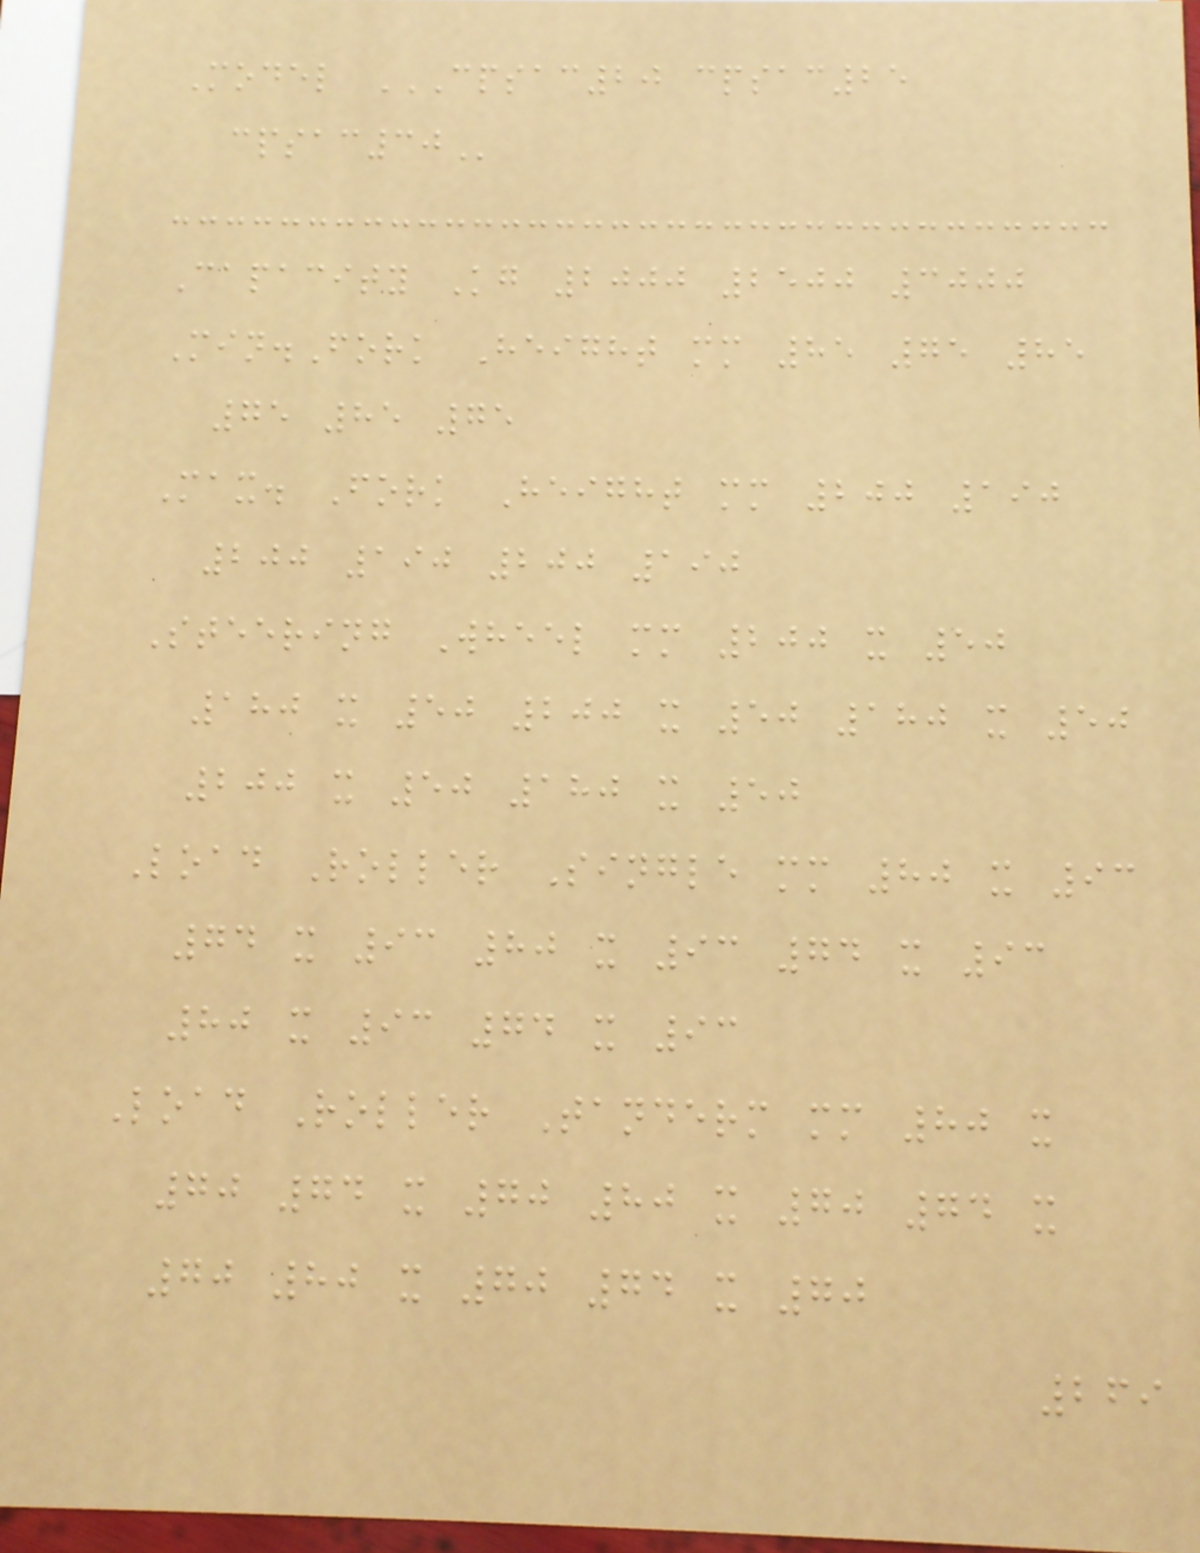Model CPSAC20 CPSAC25
CPSAC30
Capacity Kg 2000 2500 3000
Min.Fork Height mm 85 75 85
75 85 75
Max. Fork Height mm 200 190
200 190 200 190
Steering Wheel mm 200 x 50
180 x 50 200 x 50 180 x 50
200 x 50 180 x 50
Load Roller Single mm 80 x 93
74 x 93 80 x 93 74 x 93
80 x 93 74 x 93
Load Roller Tanderm mm 80 x
70 74 x 70 80 x 70 74 x
70 80 x 70 74 x 70
269
